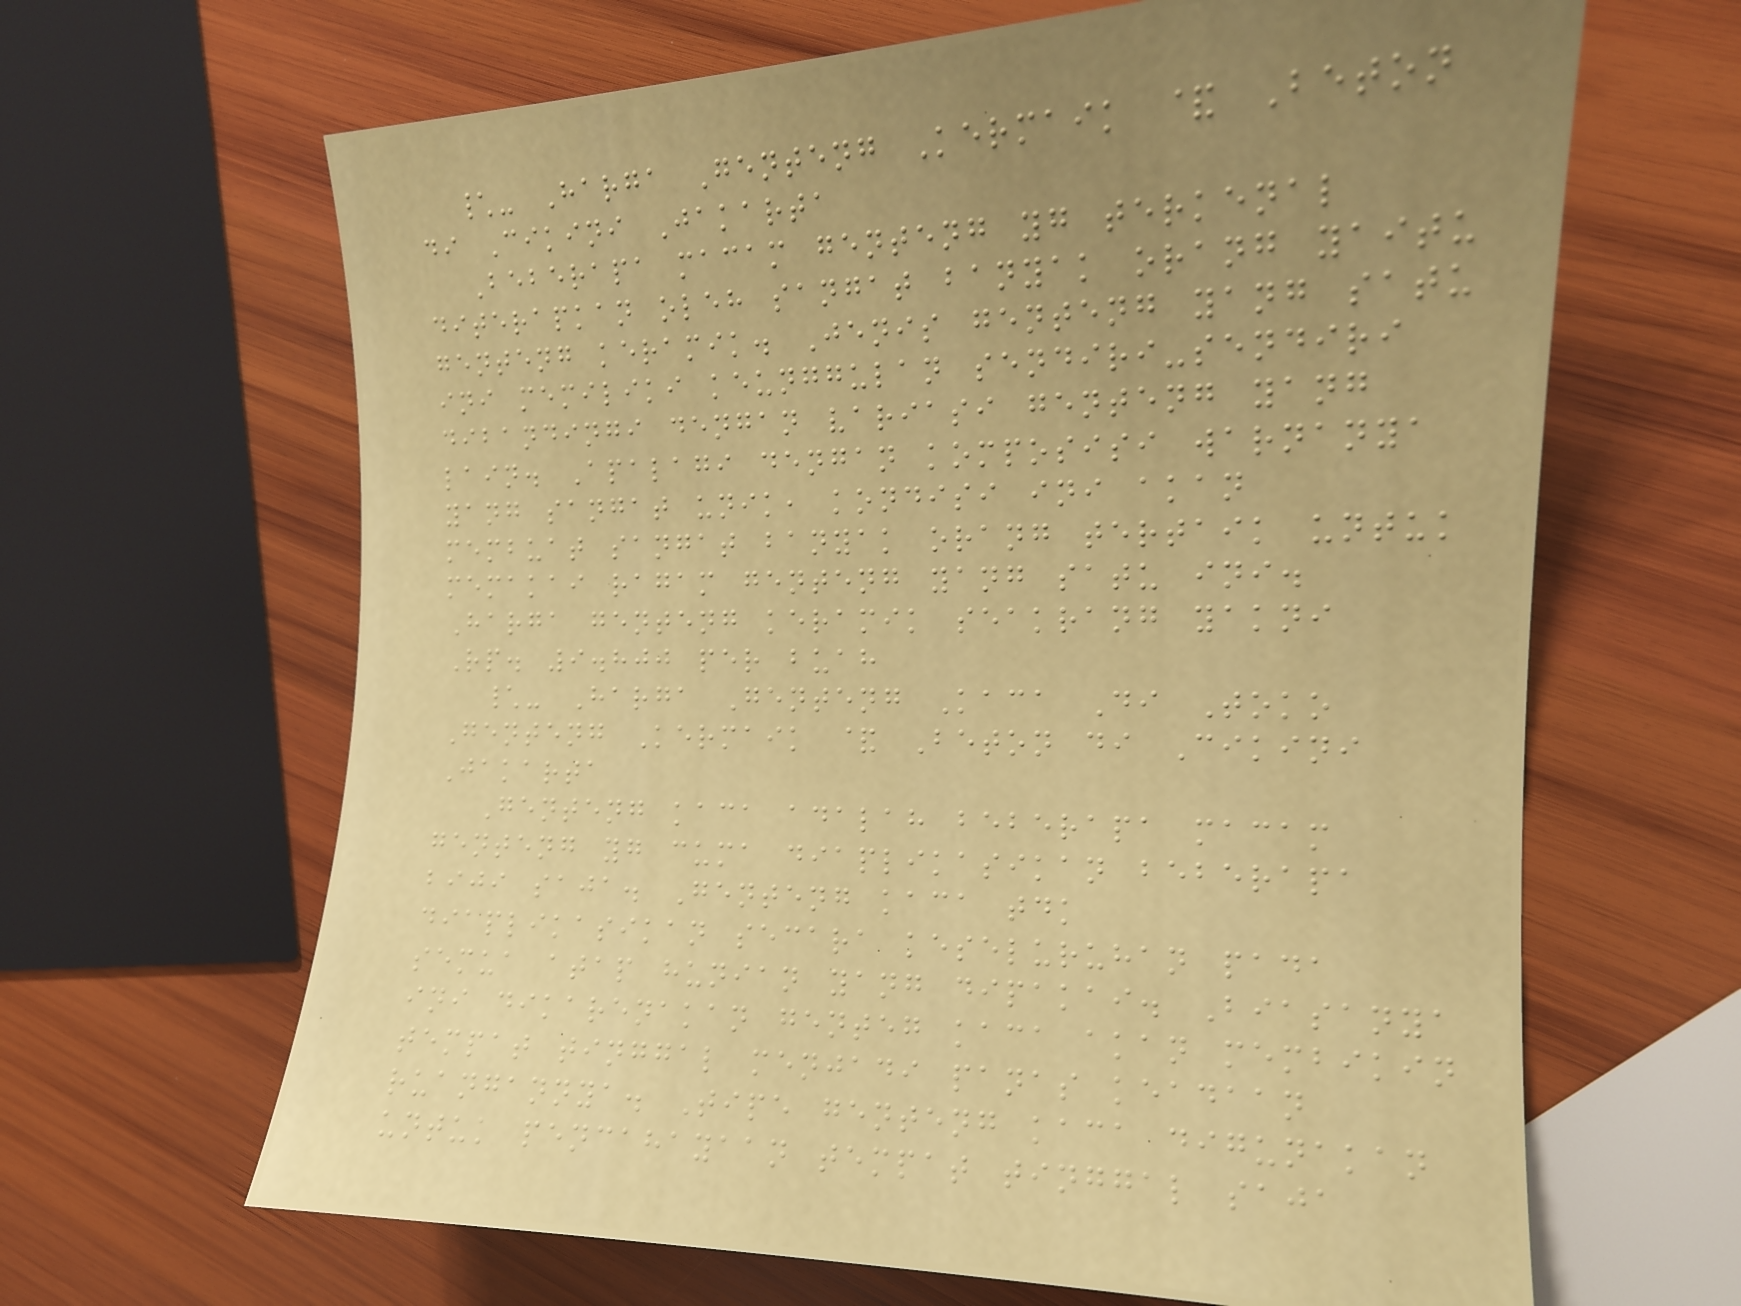\- Harga Genteng Kermaik & Beton
di Cikini Jakarta
Beberapa macam genteng yg terkenal
diterapkan oleh sangat banyak orang yaitu
genteng keramik. Jenis genteng yang satu
ini memiliki keunggulan sendiri-sendiri
dibandingi dengan variasi genteng yang
lain. Apalagi dengan komposisi warnanya
yang sangat unik, kondisi ini akan
membuat sangat banyak orang tertaik untuk
memakai ragam genteng yang satu ini.
Harga genteng keramik seakrang yakni
Rp. 9.800 per buah
\- Harga Genteng Kaca Di Toko
Genteng Kermaik & Beton di Cikini
Jakarta
Genteng kaca adalah beberapa macam
genteng yg cuma diaplikasikan beberapa
biji saja. Genteng kaca tdk
diaplikasikan secara keseluruhan pada
semua atap hunian yang dipakai. Biasanya
ini dikarenakan genteg kaca akan membikin
tempat tinggal menjadi panas keadaan
ruangannya. Tipe genteng kaca digunakan
untuk pencahayaan tempat tinggal saja
